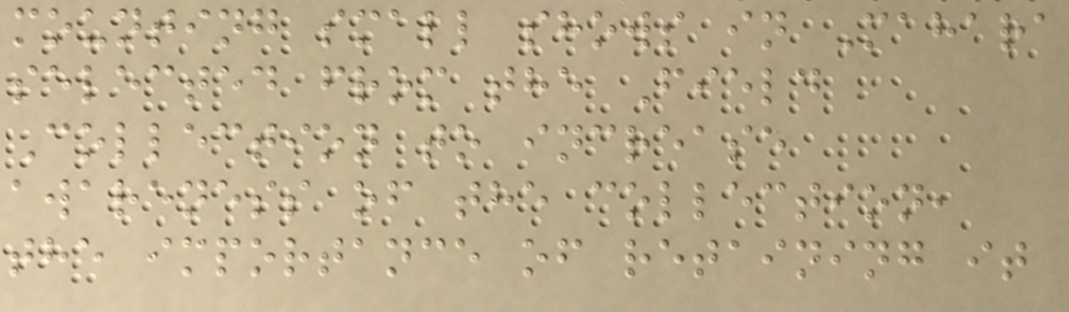mounting small shows in Mahara
selected from the Field
Collection to increase
awareness of the collection,
the importance of retaining it
